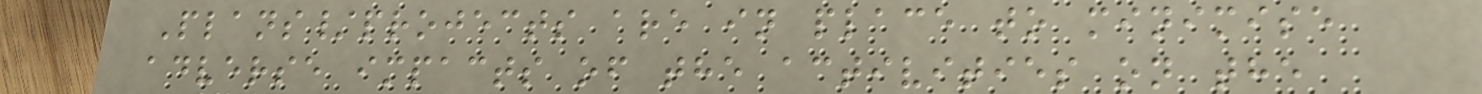Plans/projects are in place to minimise
adverse impacts of the activities on the
